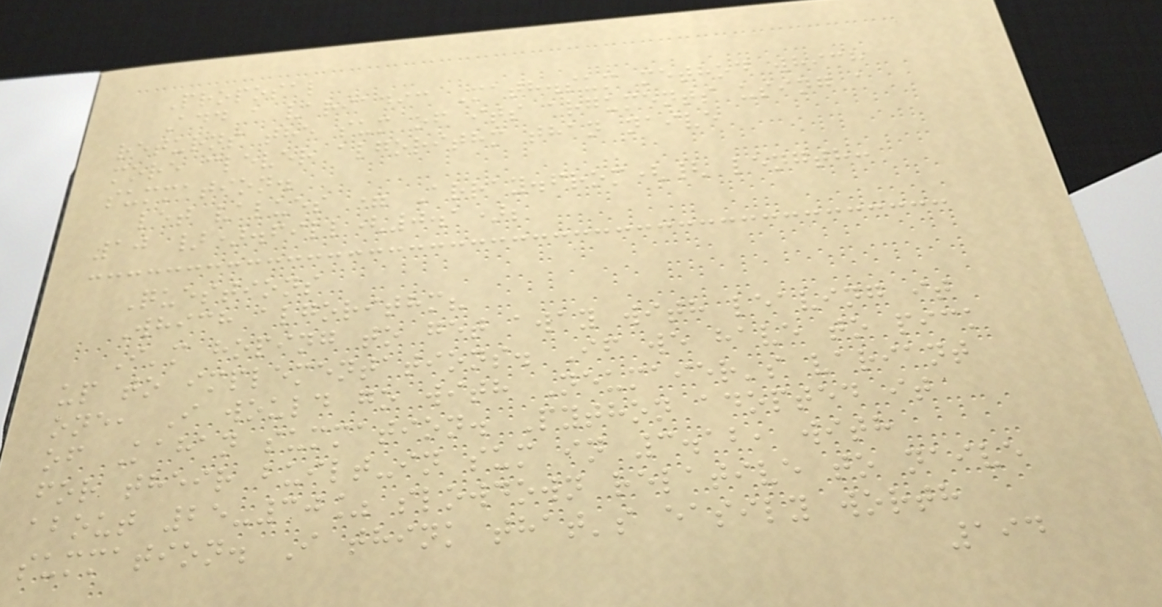Proposal
Add a variadic Math.sum method which
returns the sum of its arguments using a
more clever algorithm than naive
summation.
let values = Array.from({ length:
10 }).fill(0.1);
Questions
Which algorithm?
I'm hoping to get away with leaving it
up to implementations. If we have to pick
one, I would go with Neumaier's variant
of Kahan summation. Python adopted it
for their built-in sum in 3.12, with
about 25-30% slowdown relative to naive
summation. I think that's easily worth
194
